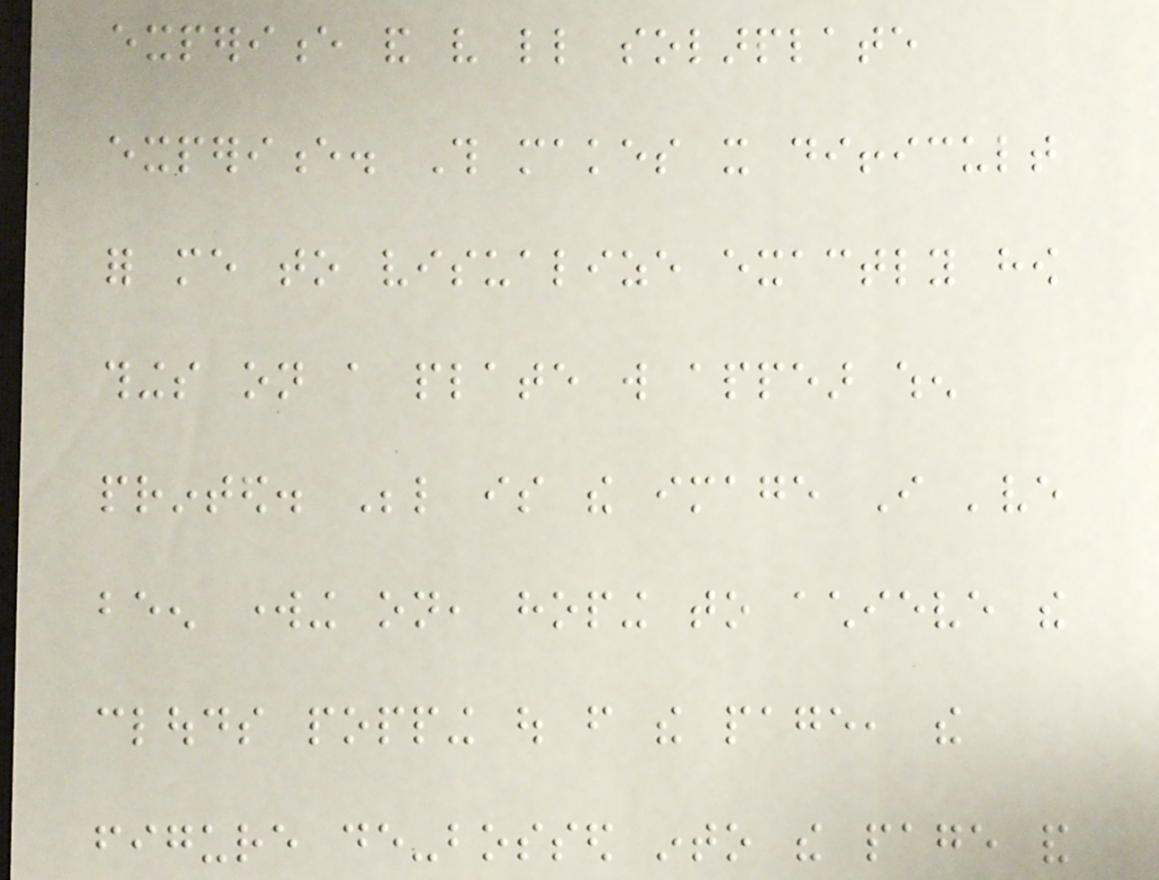experience and very little solarplate
experience. This makes it difficult
for me to visualize exactly how
things on a plate will appear when
printed. Below is the image I 've
been working on, hoping to achieve the
clouds popping out from the page, the
figure de-bossed into the page and
